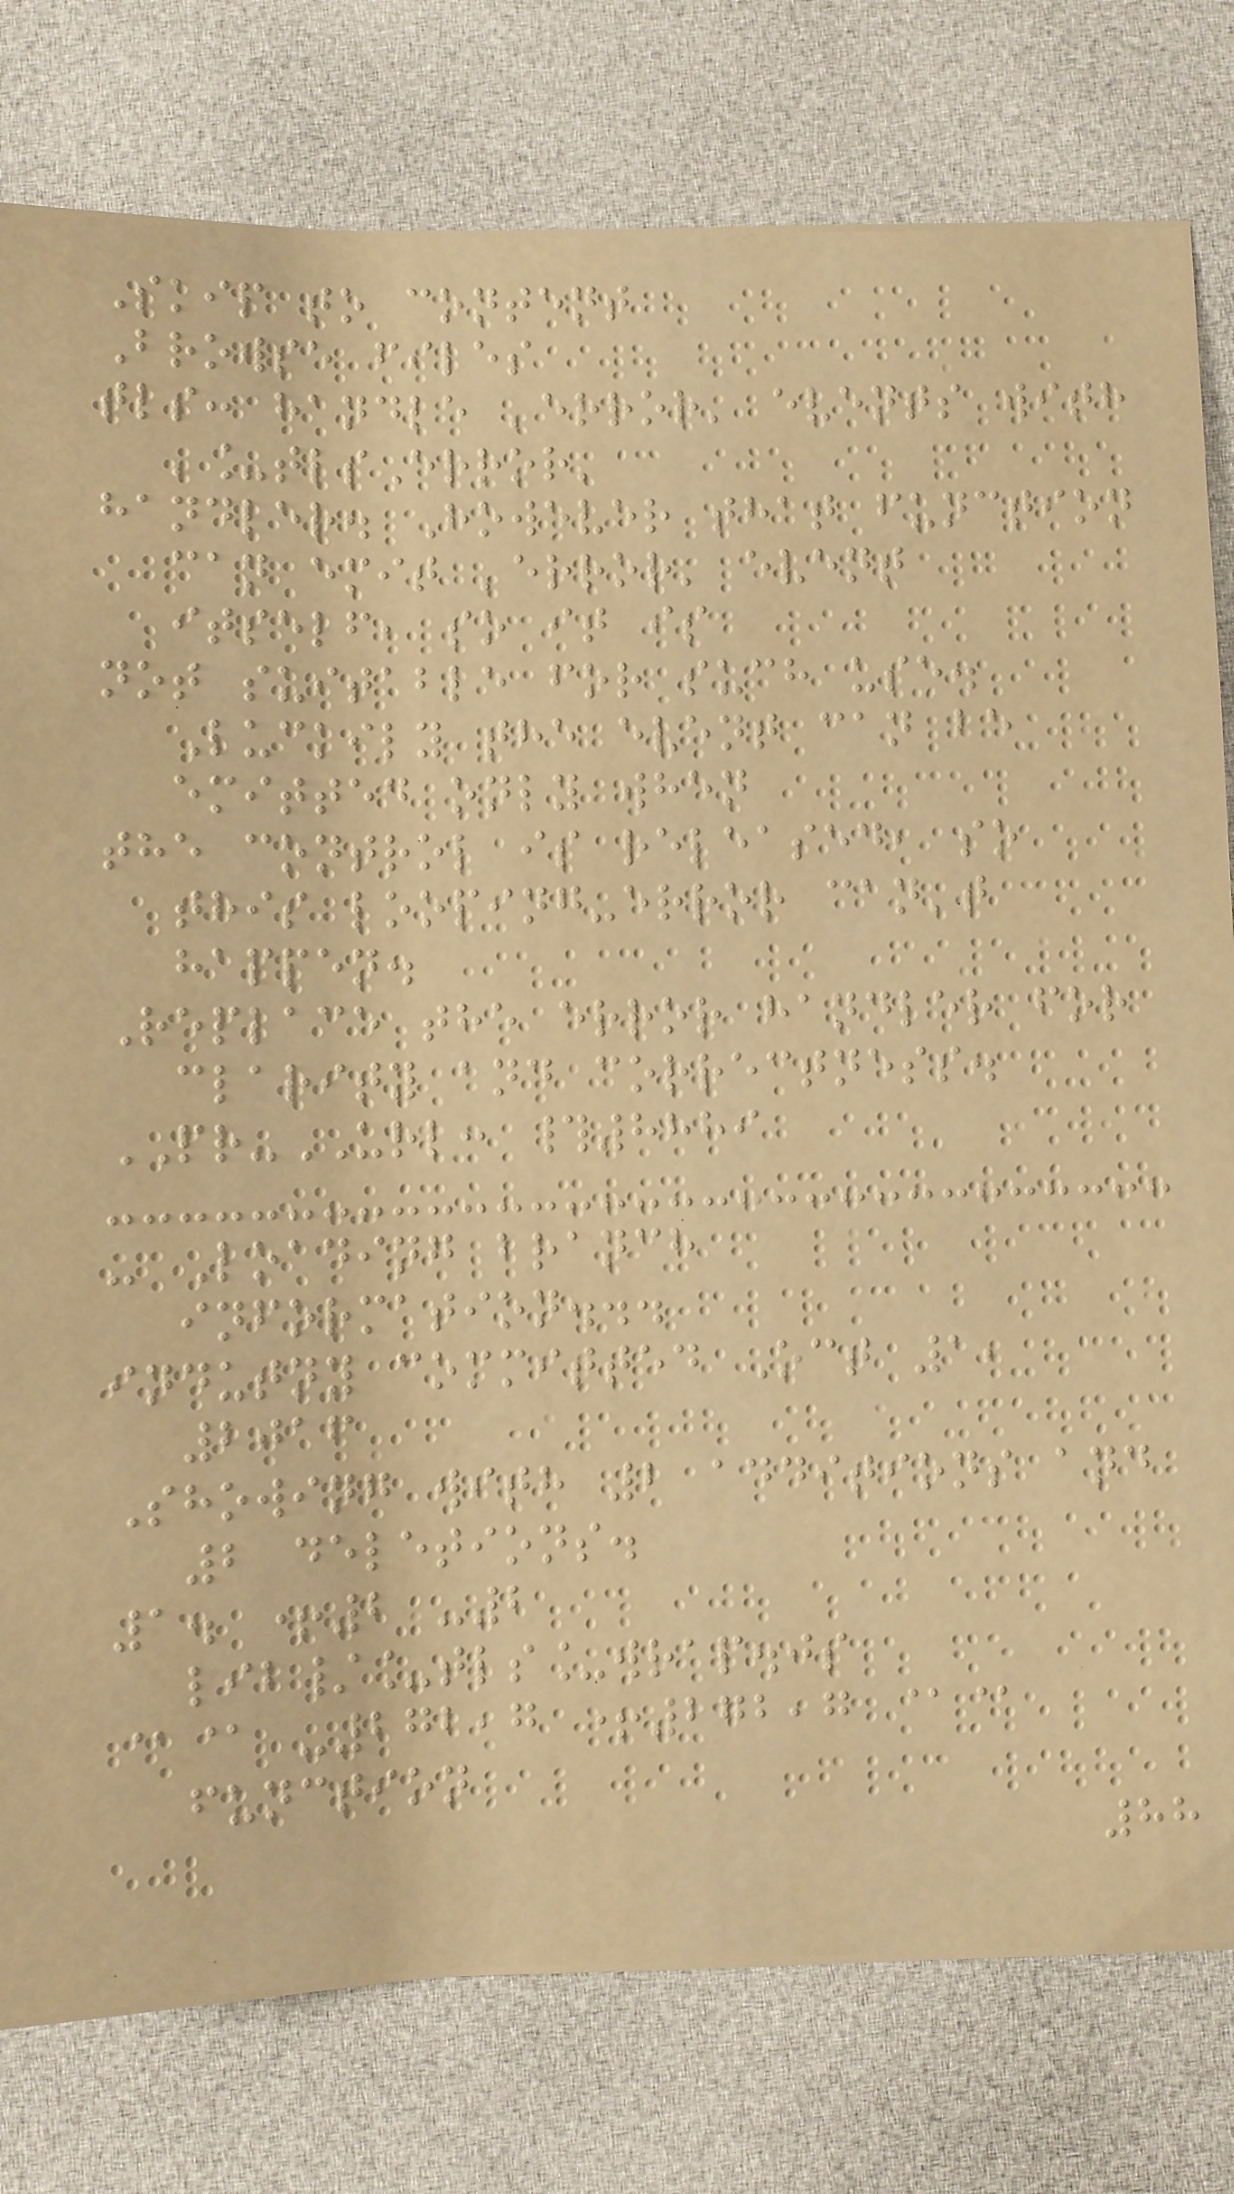Skip to content
Browse files
tls: handle 'error' events with
'_tlsError'
handler. However that function
can emit 'error' event
itself, so it is
not suitable for such use.
Luckily the event can be
emitted only when
the control is released, so
this looping-error can't
happen.
Replace the error handler for
clarity and correctness.
PR-URL: #8889
- Loading branch
information...
indutny committed Oct 1,
2016
Showing with 2 additions and
2 deletions.
1. +2 -2
lib/_tls_wrap.js
@@ -272,7 +272,7 @@
function
88
